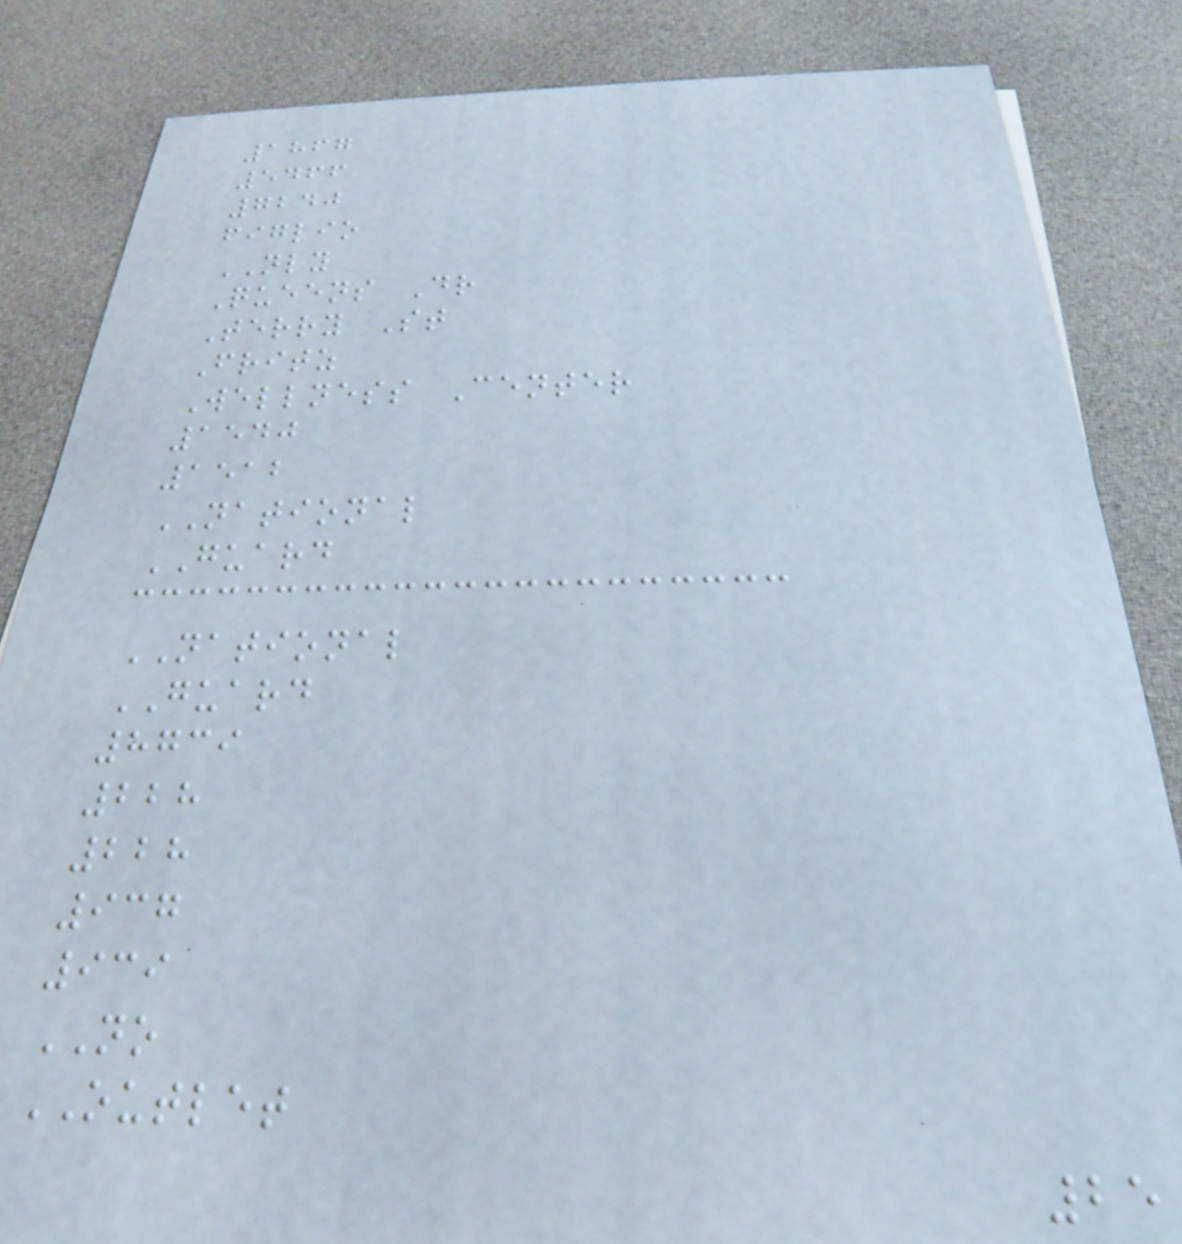1867
5466
7240
figlio
NLY
Queens Dr
Terry St
Fritz
Wellness Center
1540
1512
NATIONAL
GUARD
NATIONAL
GUARD
8739
228
228
937
939
NO
OUTLET
25
